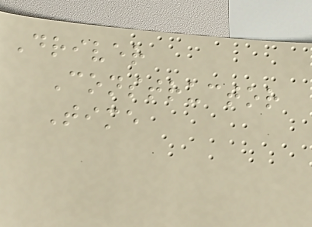Driver
Constructor
Time
